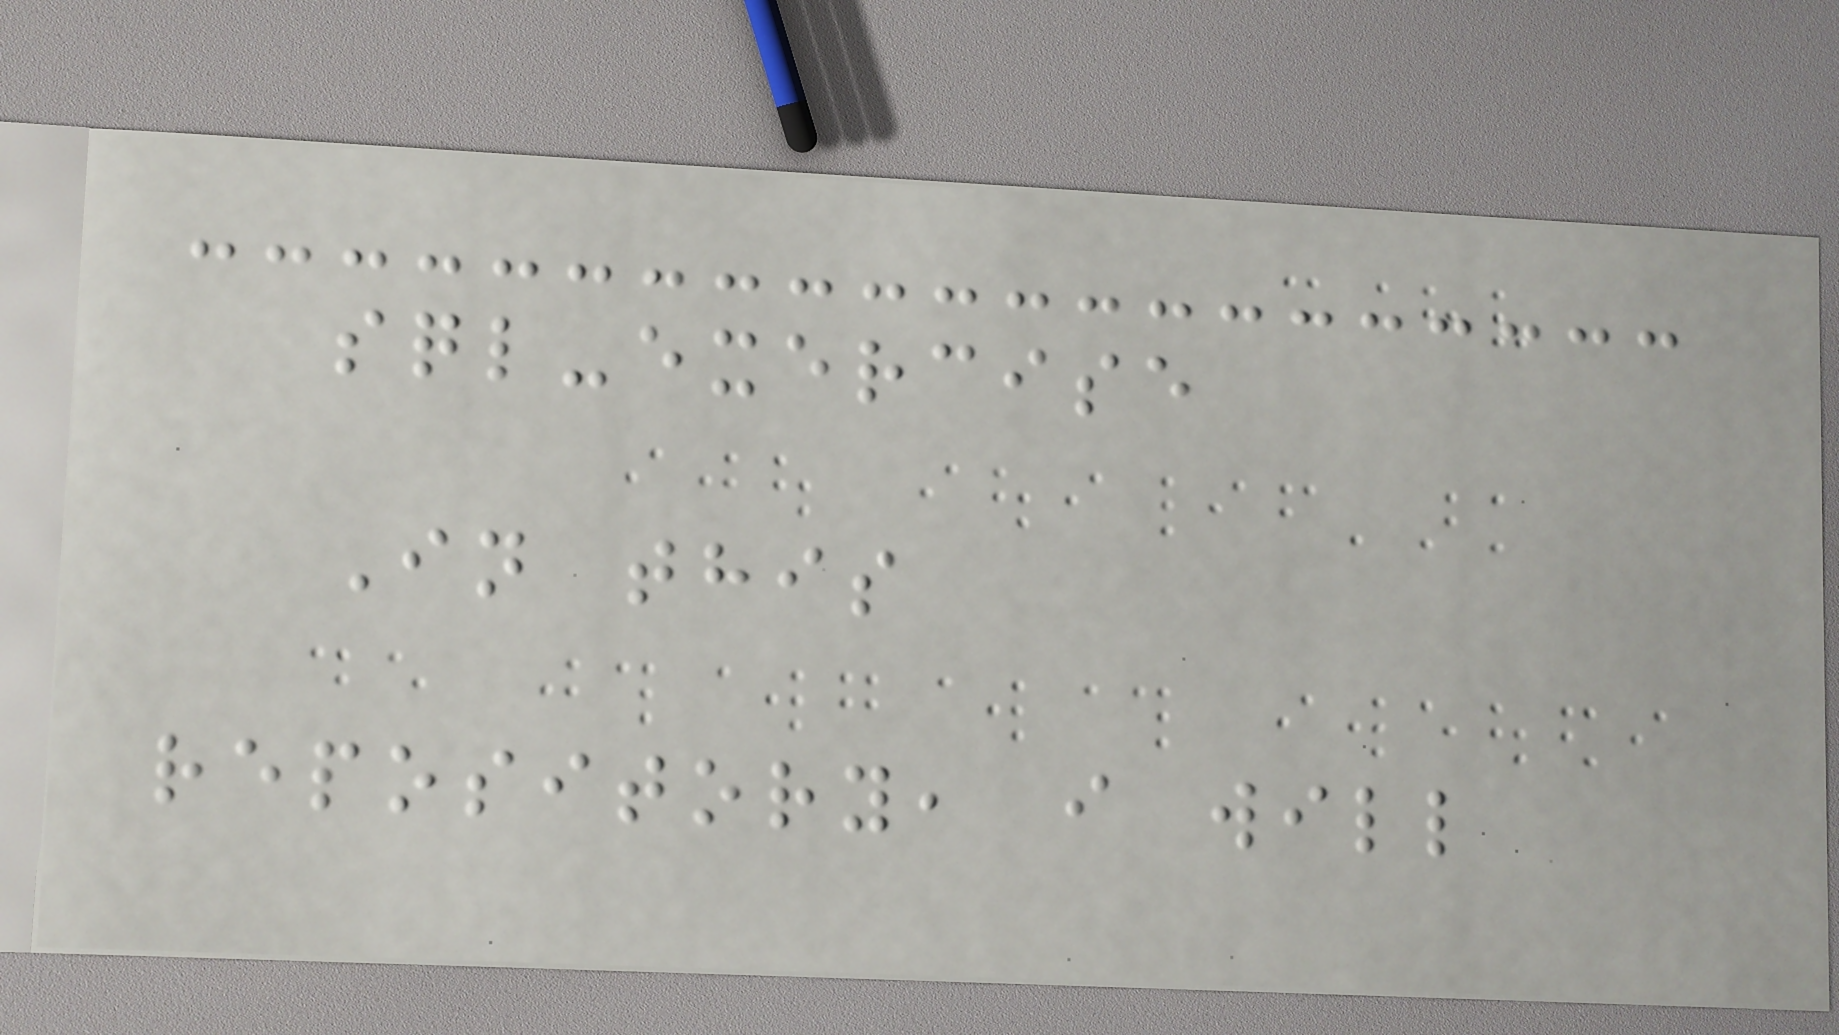sql-exercise
In this
repository, i will
